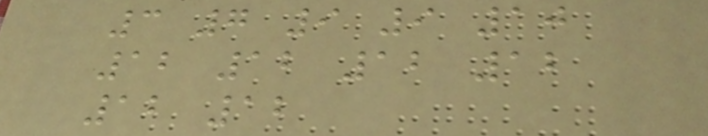3 7 9 9 10
12 12 12 12
12 12
